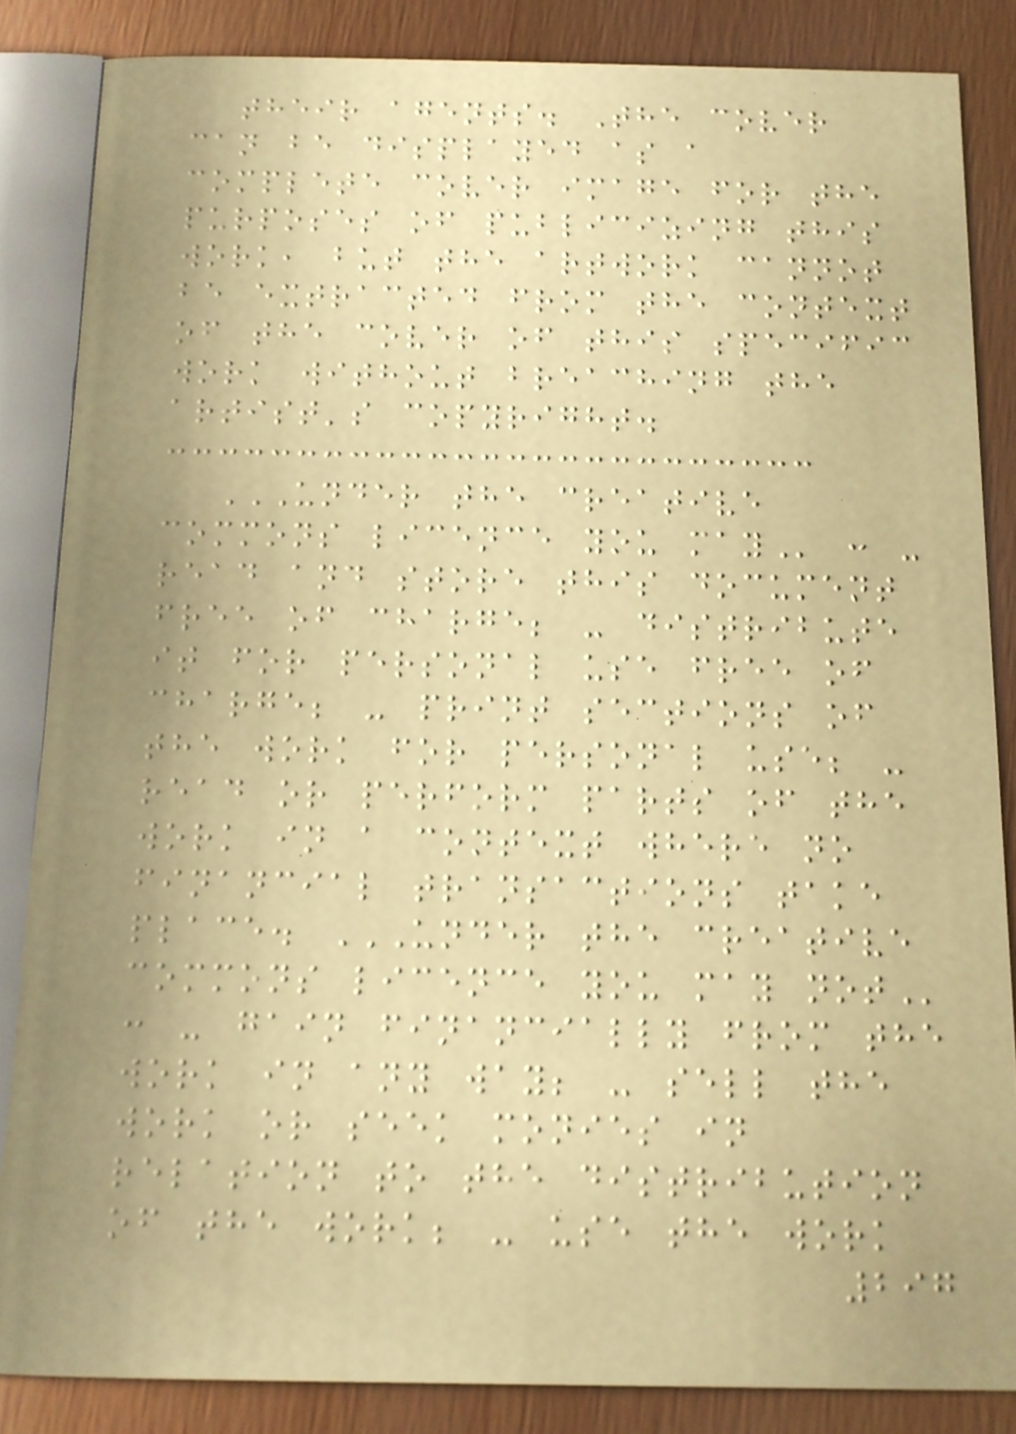their agents. The cover
can be displayed as a
complete cover image for the
purposes of publicizing this
work, but the artwork cannot
be extracted from the context
of the cover of this specific
work without breaching the
artist's copyright.
UNDER THE CREATIVE
COMMONS LICENCE YOU MAY : -
read and store this document
free of charge; - distribute
it for personal use free of
charge; - print sections of
the work for personal use; -
read or perform parts of the
work in a context where no
financial transactions take
place. UNDER THE CREATIVE
COMMONS LICENCE YOU MAY NOT
: - gain financially from the
work in any way; - sell the
work or seek monies in
relation to the distribution
of the work; - use the work
297
